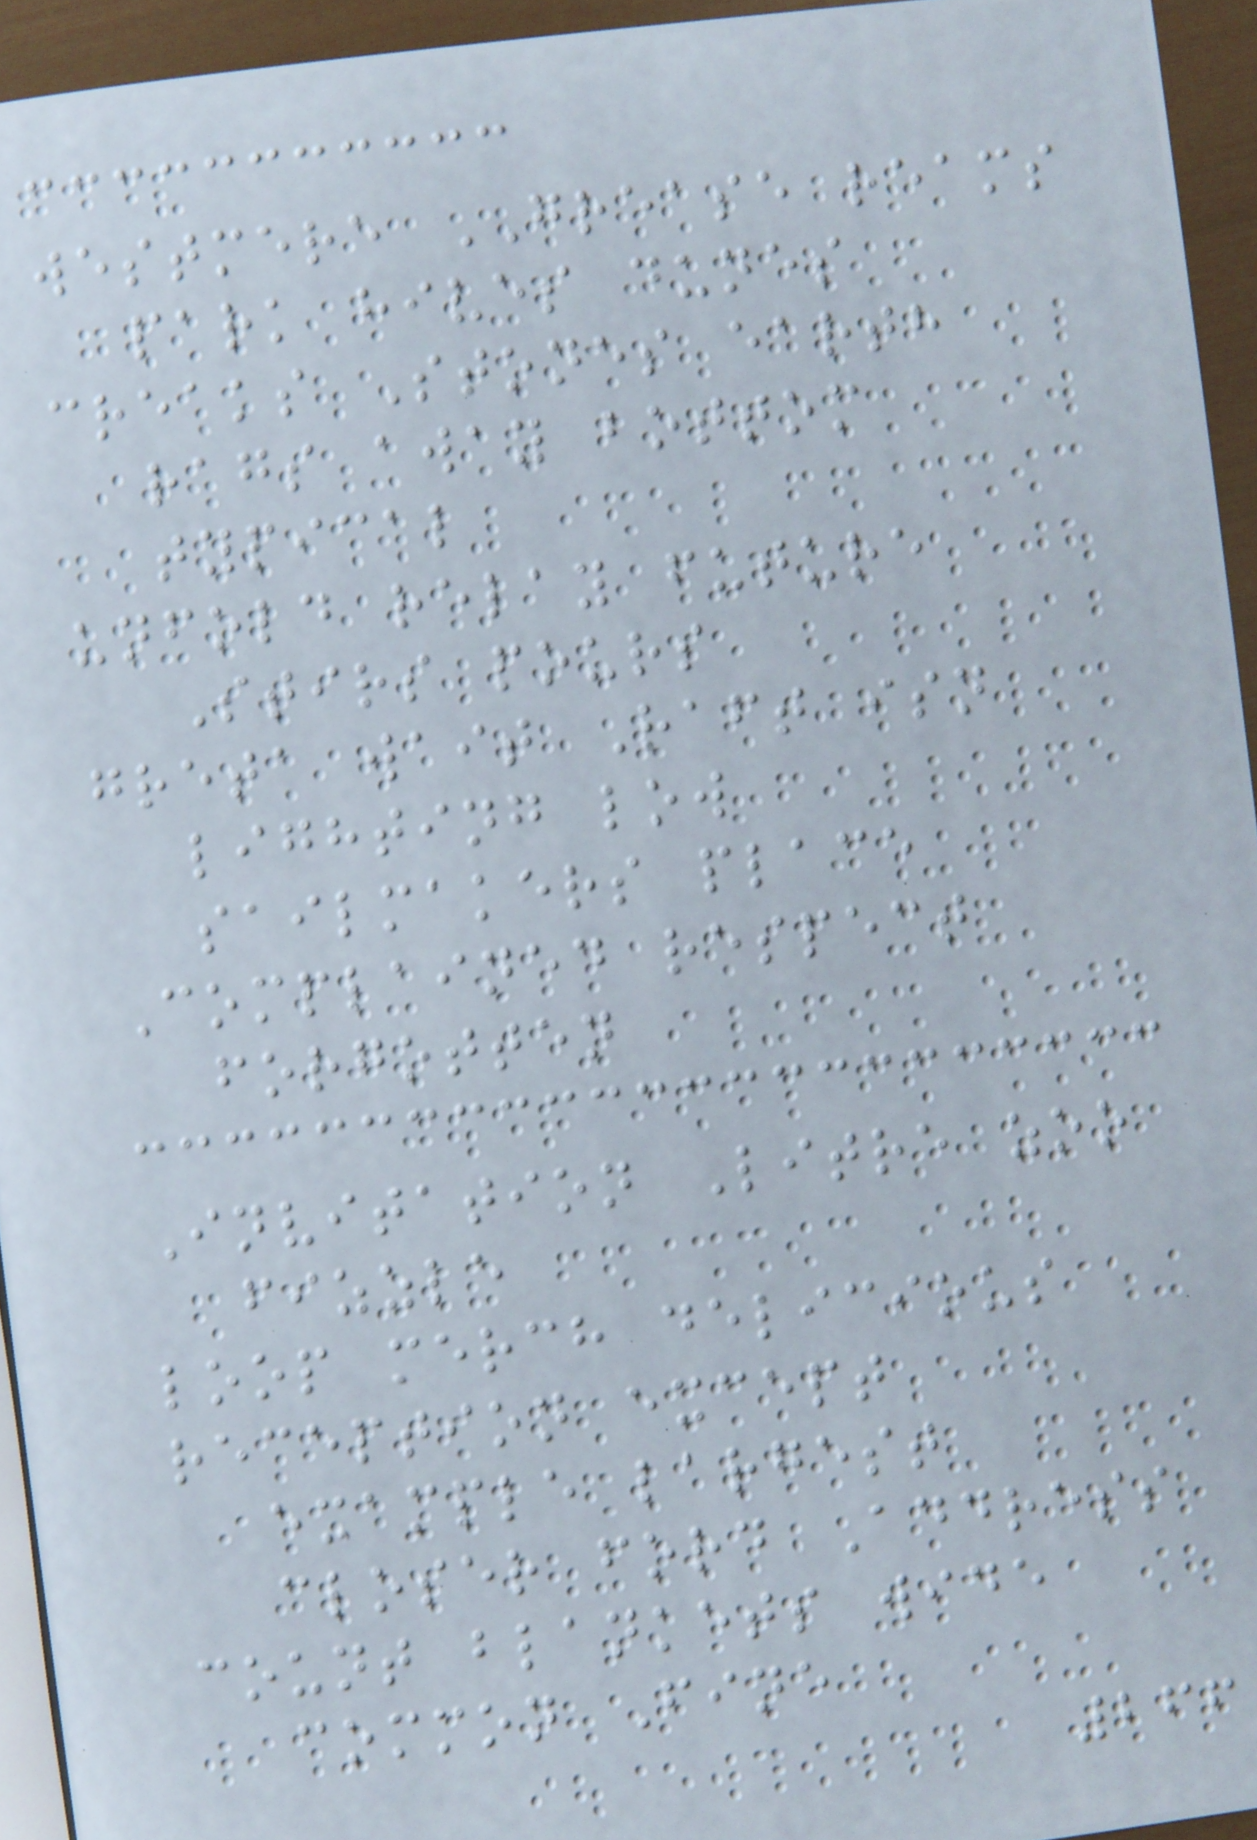westmere GREASE reams
park hives dunes
creaks Stones earth
rags away bottom
typical
unfold relay future
Stirs pours
greta wait Raft isn
lighting low
sailmakers place
Complained respect
forgotten
Invitation Litre zoo
fizzle
loop merch delicious
reception except
example largest
closer ford Address
count blankets wide
common Fine
266
